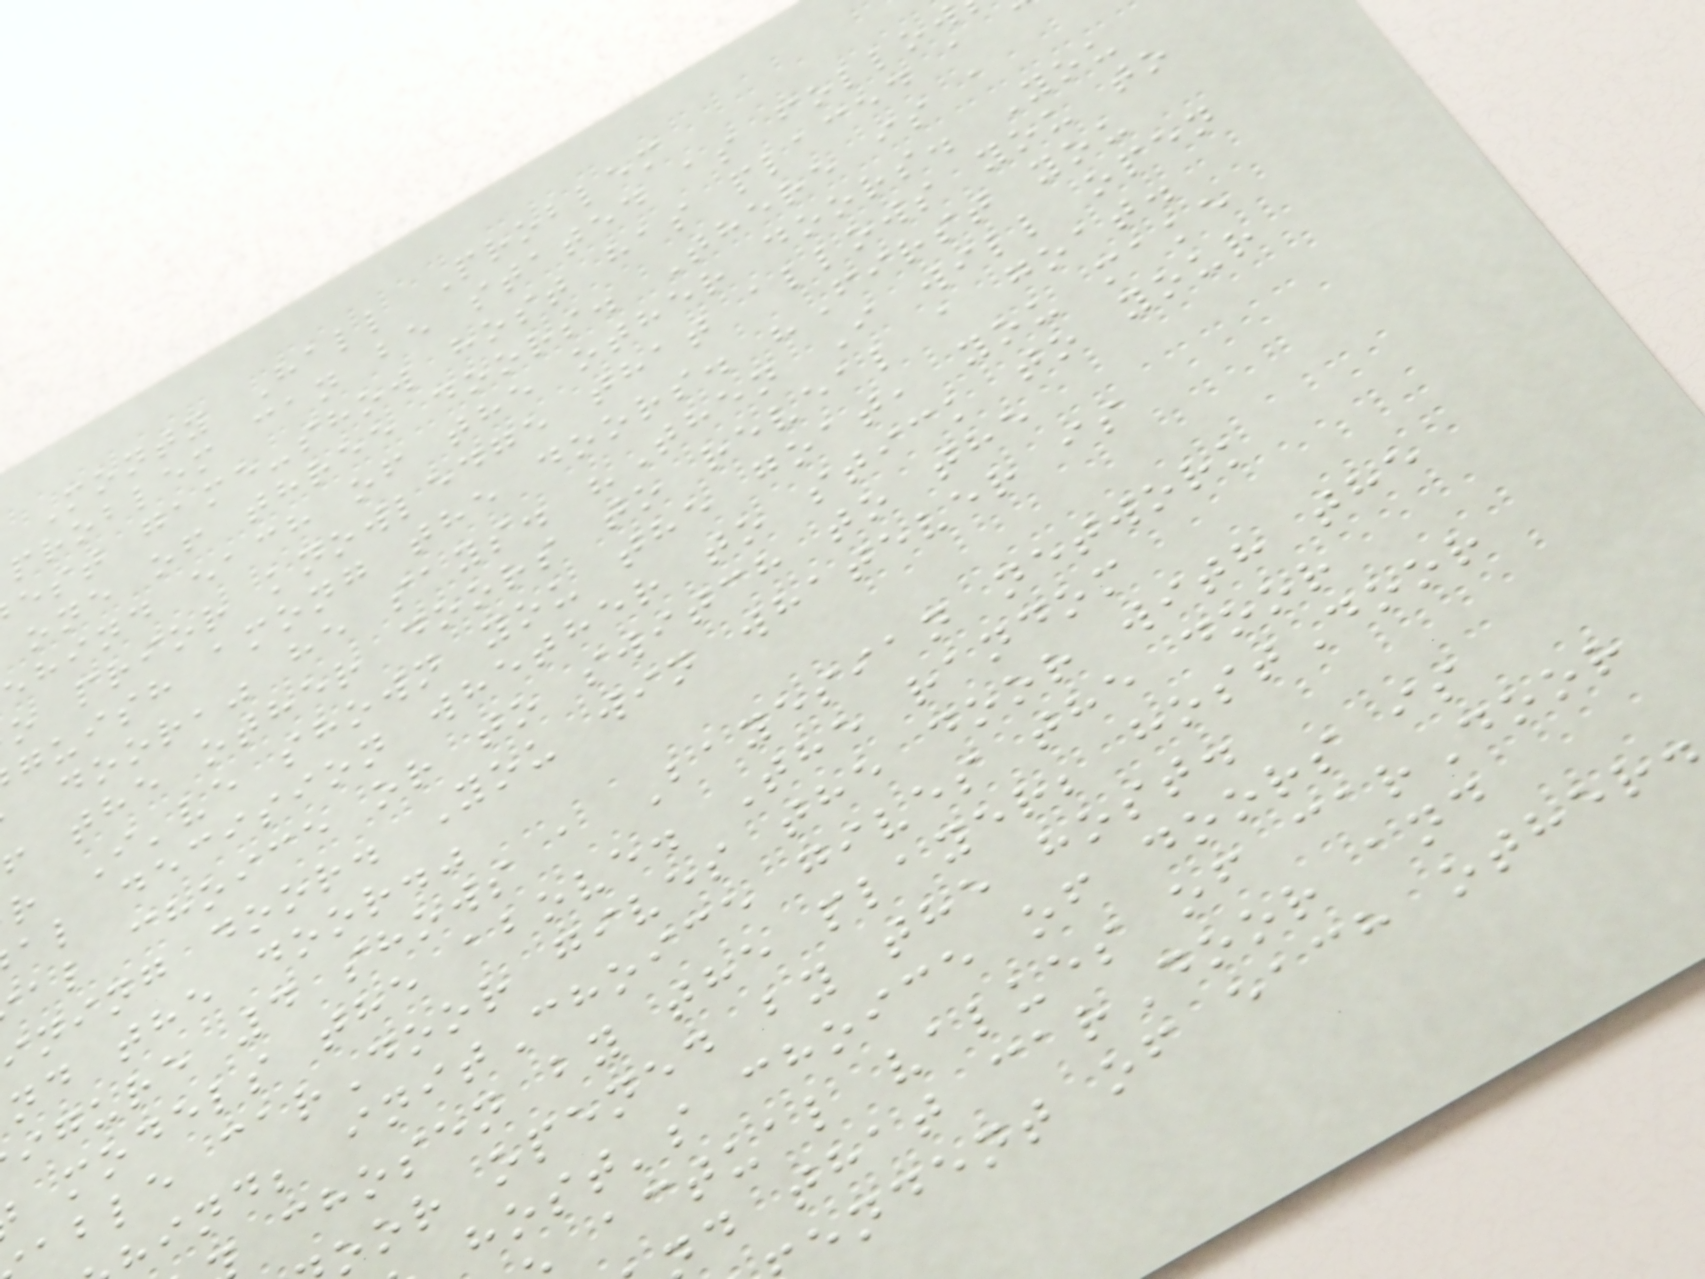Monty Hall Problem
problem can be stated as follow
est game-show host has placed a
one of three doors. There is a
ehind each of the other doors. You
o prior knowledge that allows you to
guish among the doors. "First you
door," he says. "Then I will open
f the other doors to reveal a goat.
r I've shown you the goat, you make
al decision whether to stick to your
al choice or to switch to the
ining door. You win whatever is
nd the door."
igure 4 shows a Bayesian network
models the above. The random
able carDoor gives the door with the
ind; initChoice gives the door
chosen by the player; hostDoor
oor opened by the host.
host's choice of doors is
actual values of carDoor
d that carDoor and
endent of each other.
